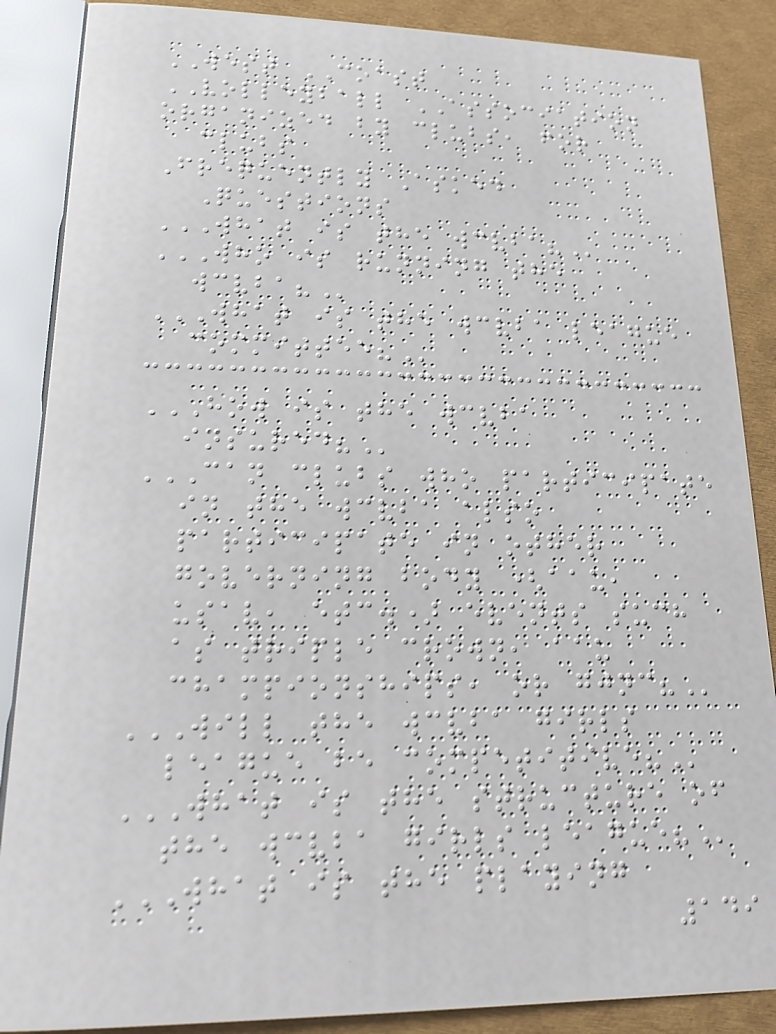WEST COAST
VOLLEYBALL ASSOCIATION
organized by clubs, for
clubs
Frequently Asked
Questions
WHAT IS THE WCVBA?
WHO IS RUNNING THE
WCVBA?
WHAT IS THE WCVBA LEAGUE
COMMITTEE?
HOW IS THE WCVBA
INSURED?
CAN CLUBS WHO PARTICIPATE
IN THE WCVBA ALSO
PARTICIPATE IN OTHER
GOVERNING BODY (AAU,
USAV, ETC.) EVENTS SUCH
AS TRIPLE CROWN, AAU
CHAMPIONSHIPS, OR GJNC?
WILL THE WCVBA GIRLS
LEAGUE BE COMPETITIVE?
WHAT IS THE STRUCTURE OF
THE WCVBA GIRLS LEAGUE?
WHAT IS THE PLAYING
149
